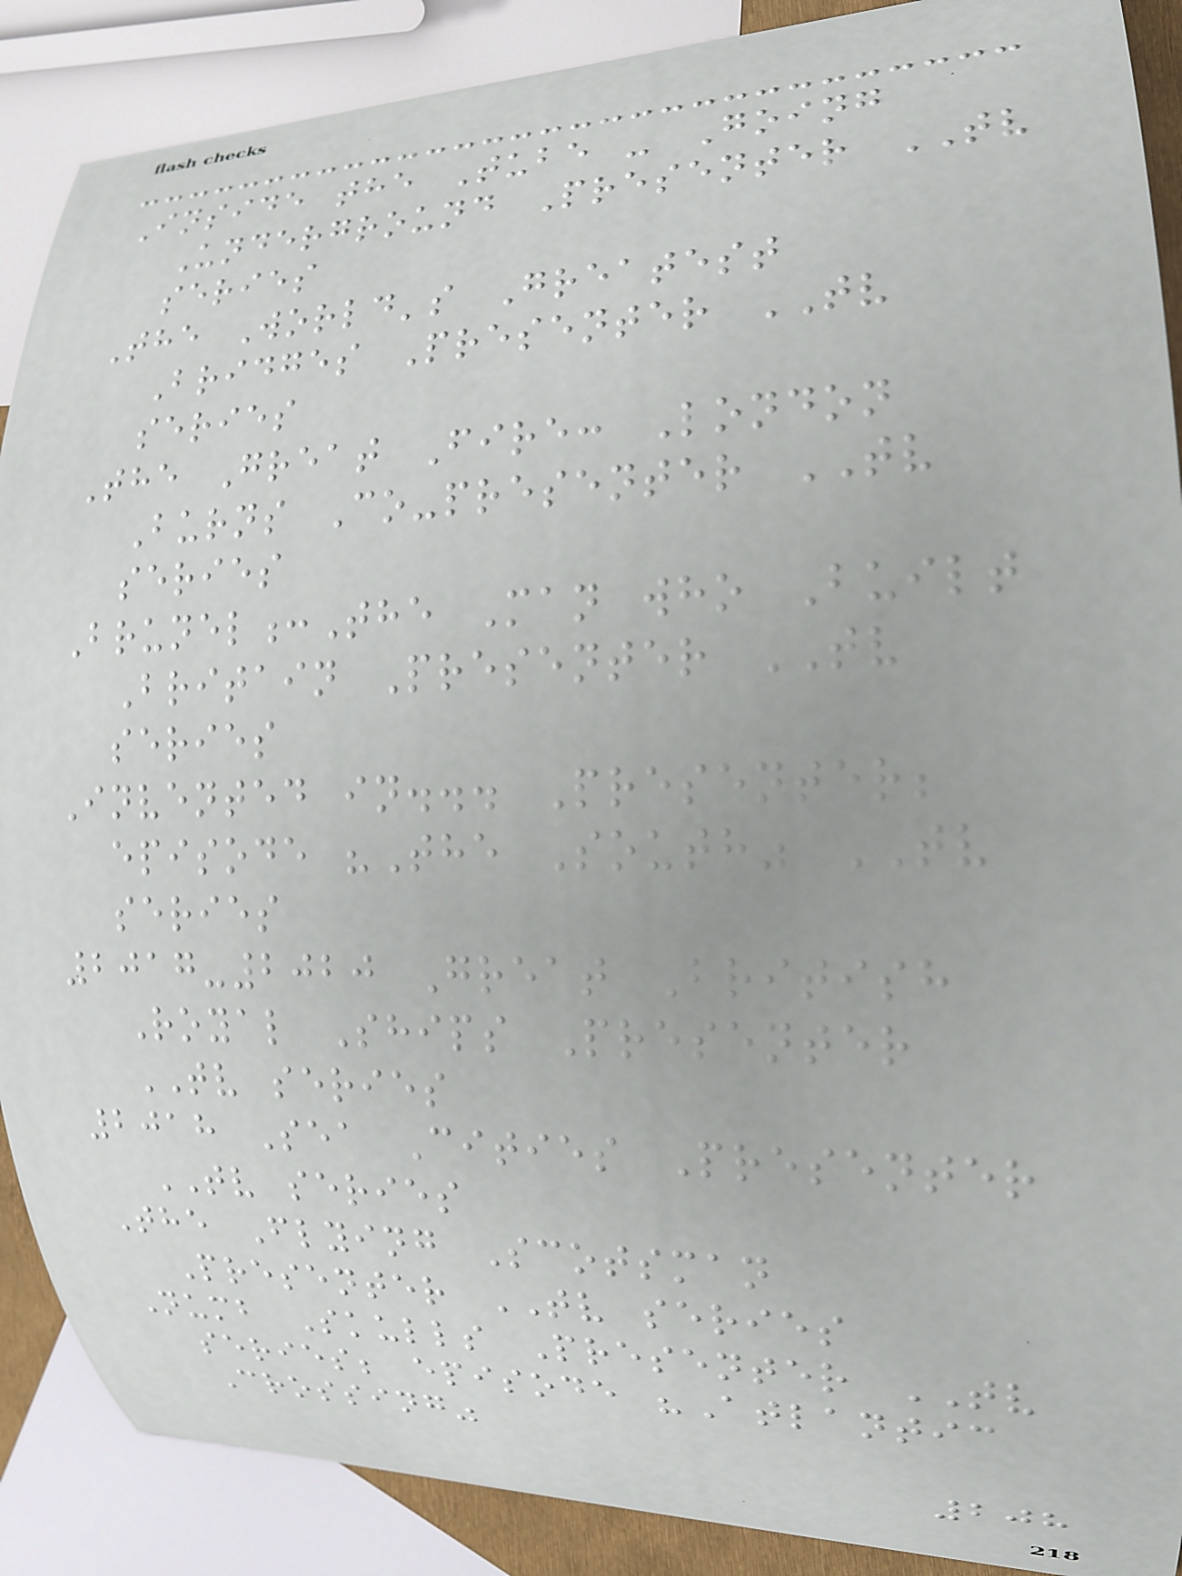Inside the Tube - Going
Underground Presenter TV
series
The World's Greatest
Bridges Presenter TV
series
The Great Fire: London
Burns Co-presenter TV
series
Brunel:The Man who Built
Britain Presenter TV
series
Invented in... Presenter;
episode "The South" TV
series
2017-2020 Great British
Royal Ships Presenter
TV series
2018 Sea Cities Presenter
TV series
The Flying Scotsman
Presenter TV series
Numb Skulls Presenter TV
series; episode "Atlantic
Crossing"
208
